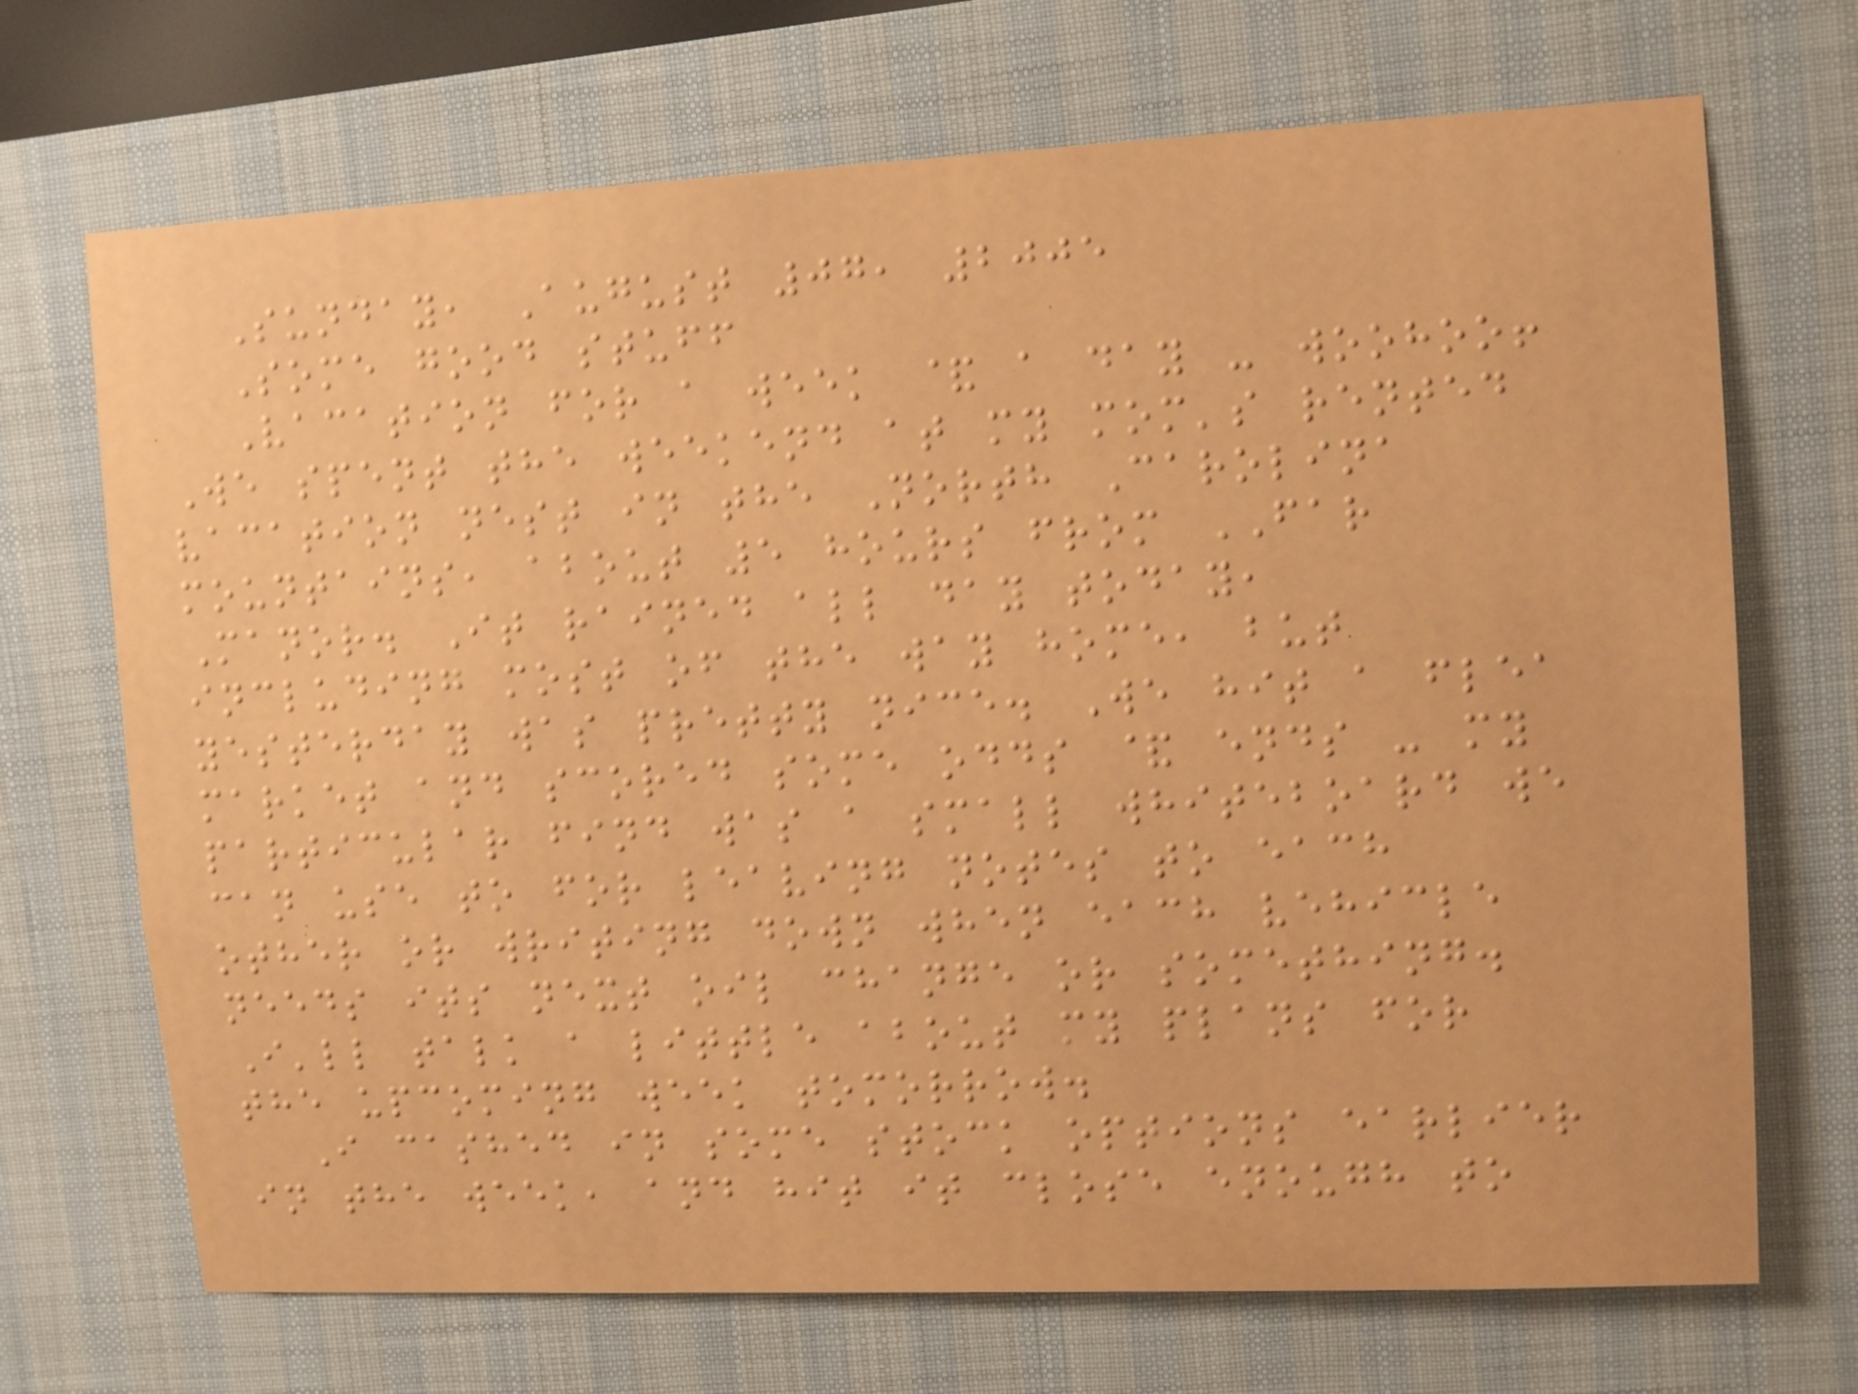Sunday, August 07, 2005
Some good stuff
Vacation for a week & a day - woohoo!
We spent the weekend at my mom's rented
vacation nest in the North Carolina
mountains, about 5 hours from FAR
Manor. It rained all day today,
including most of the way home, but
yesterday was pretty nice. We hit a flea
market and scored some odds & ends - my
particular find was a small whiteboard we
can use to for leaving notes to each
other or writing down when each vehicle
needs its next oil change or something.
I'll talk a little about my plans for
the upcoming week tomorrow.
I cashed in some stock options earlier
in the week, and hit it close enough to
